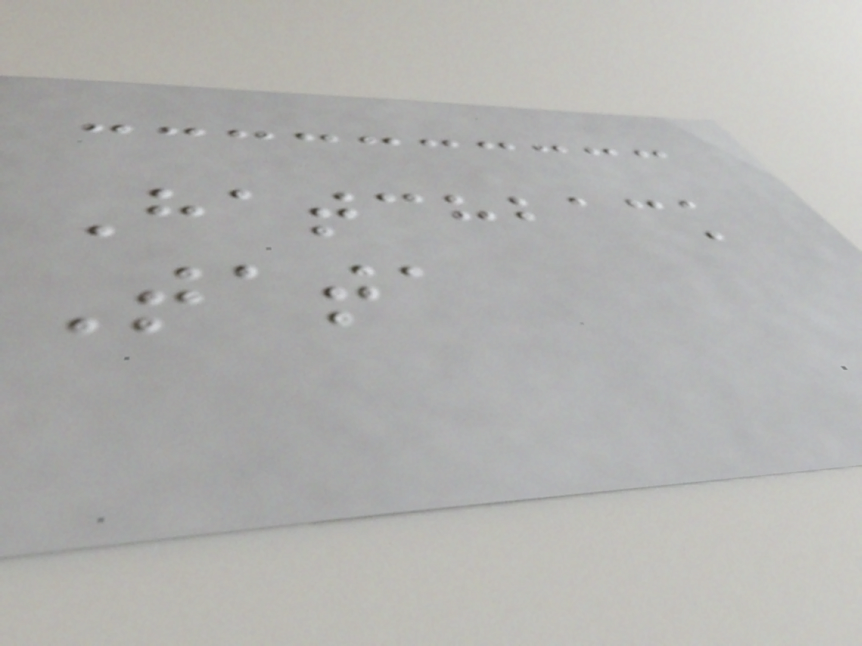Hatchback
Tata
